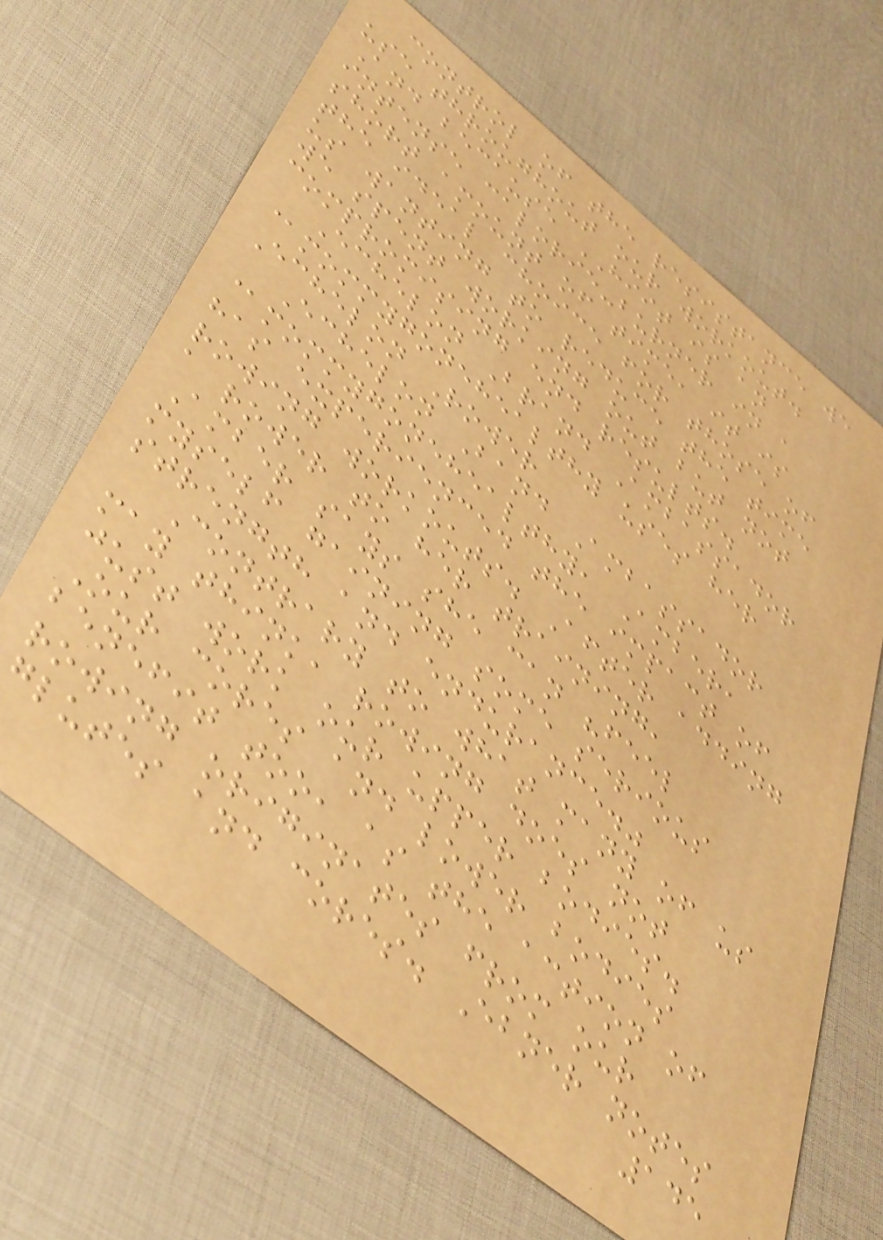control of the resistance we
use throughout our workout.
And because HIIT is an
intense calorie-burner in a
short amount of time, it is
the ideal choice for those of
us wanting to reduce the time
we spent working out but not
compromising end results.
Echelon Brand Ambassador
@mommygonehealthy uses her
Echelon Rower
Echelon Band Ambassador
@mommygonehealthy, Amber,
has experienced the impact of
rowing workouts. After adding
a rower to her training,
Amber says she can "feel
myself gaining some serious
strength and endurance."
Contrary to what many of us
may think, rowing does not
just work our upper bodies.
Our cores and lower bodies
benefit too, as the action of
rowing originates from our
glutes and cores. Ebner notes
145
